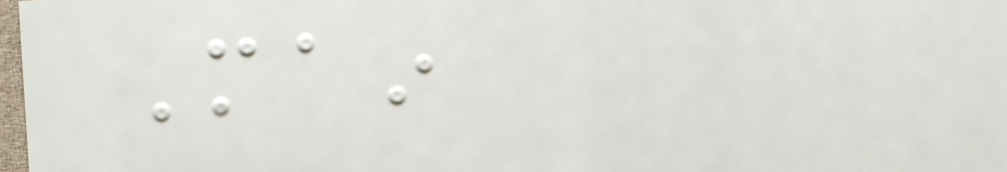Main
